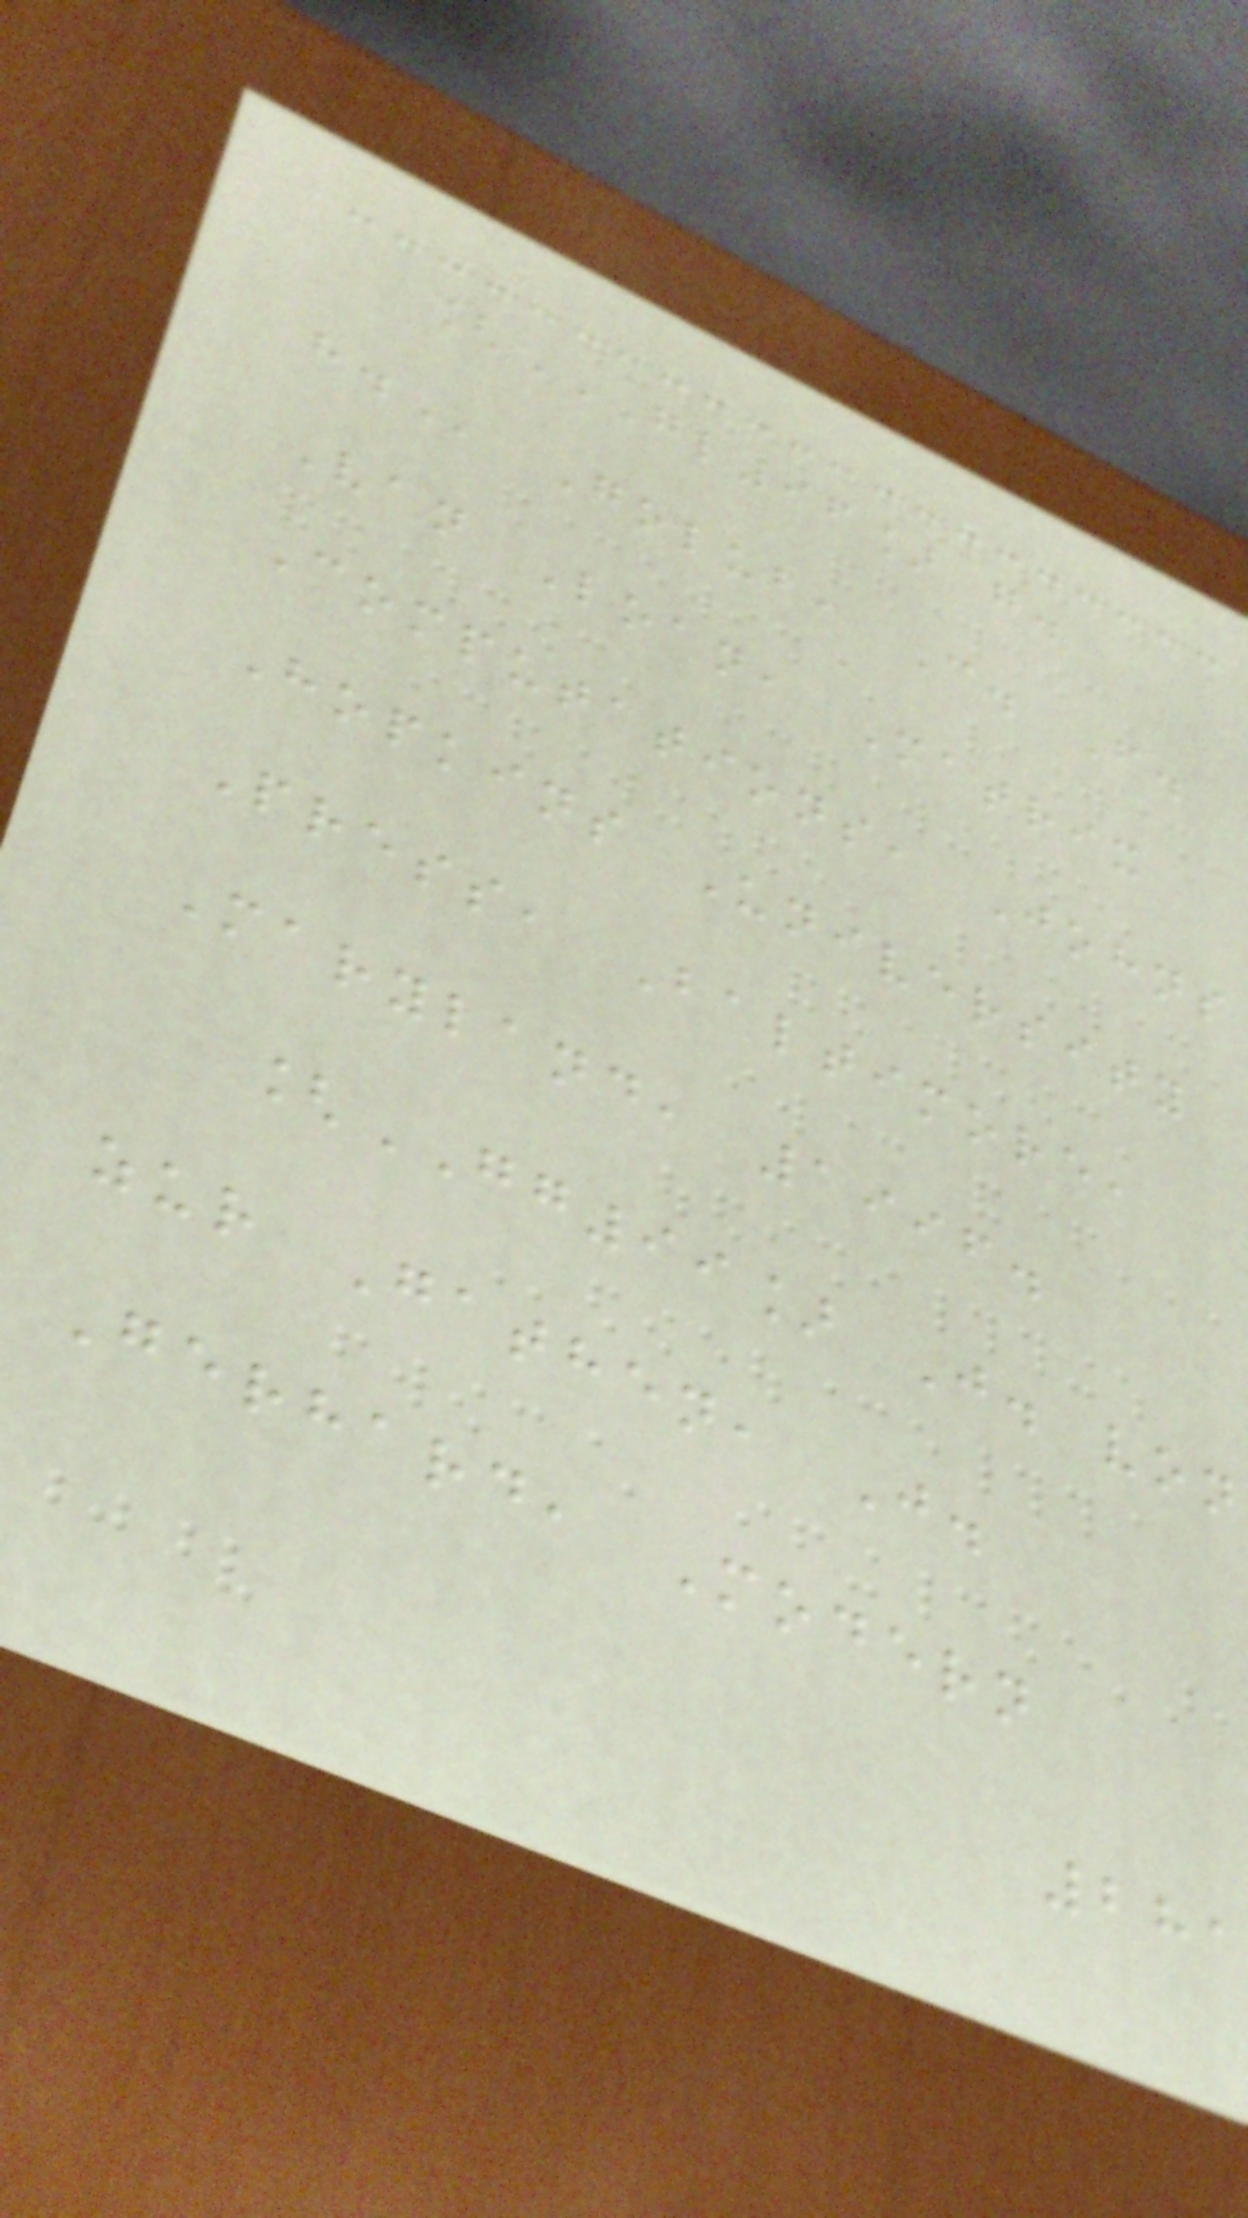[GL96] G.
Golub, C. F.
Van Loan, Matrix
Computations, Johns
Hopkins University
Press, Baltimore,
Maryland, 1996.
[GG99] J. von
zur Gathen, J.
Gerhard, Modern
281
